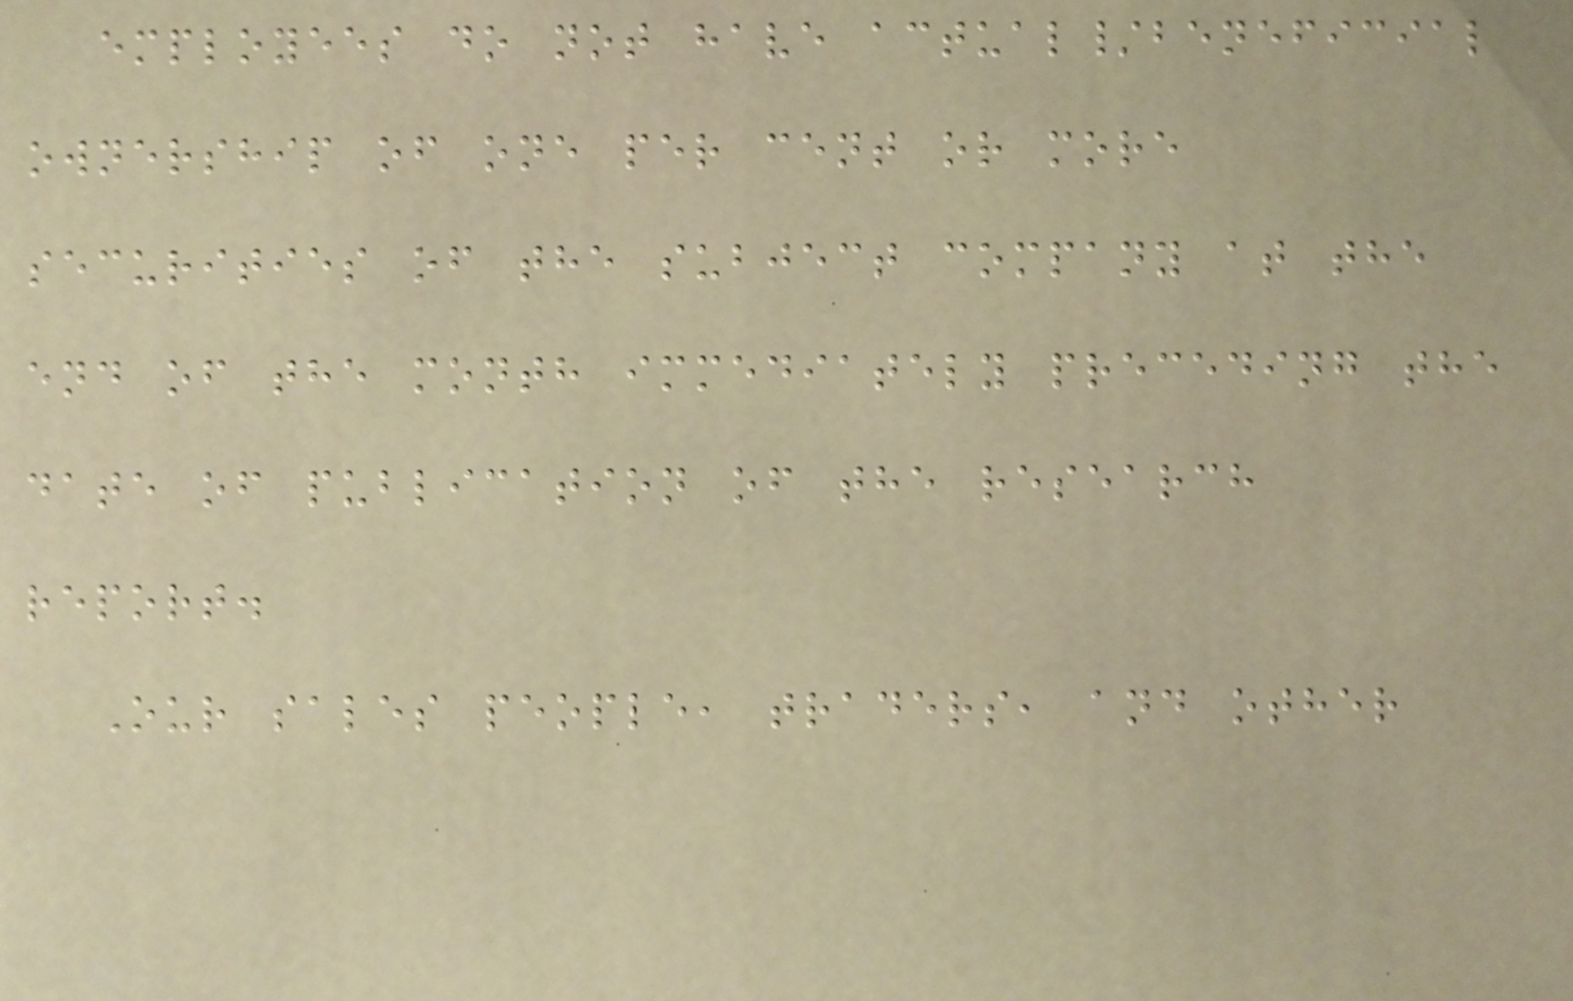employees do not have actual/beneficial
ownership of one per cent or more
securities of the subject company at the
end of the month immediately preceding the
date of publication of the research
report.
Our sales people, traders, and other
